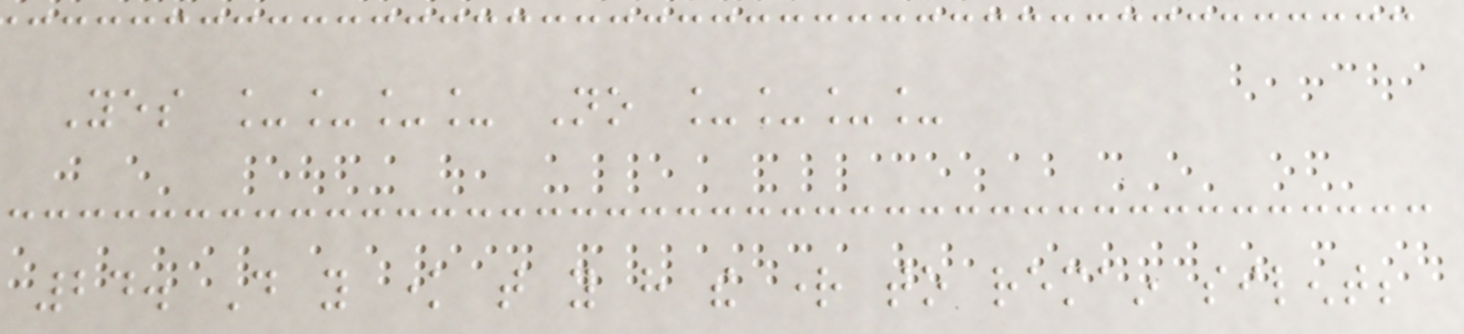Yes ____ No ____
24. Do you know that you have the right to remain silent;
